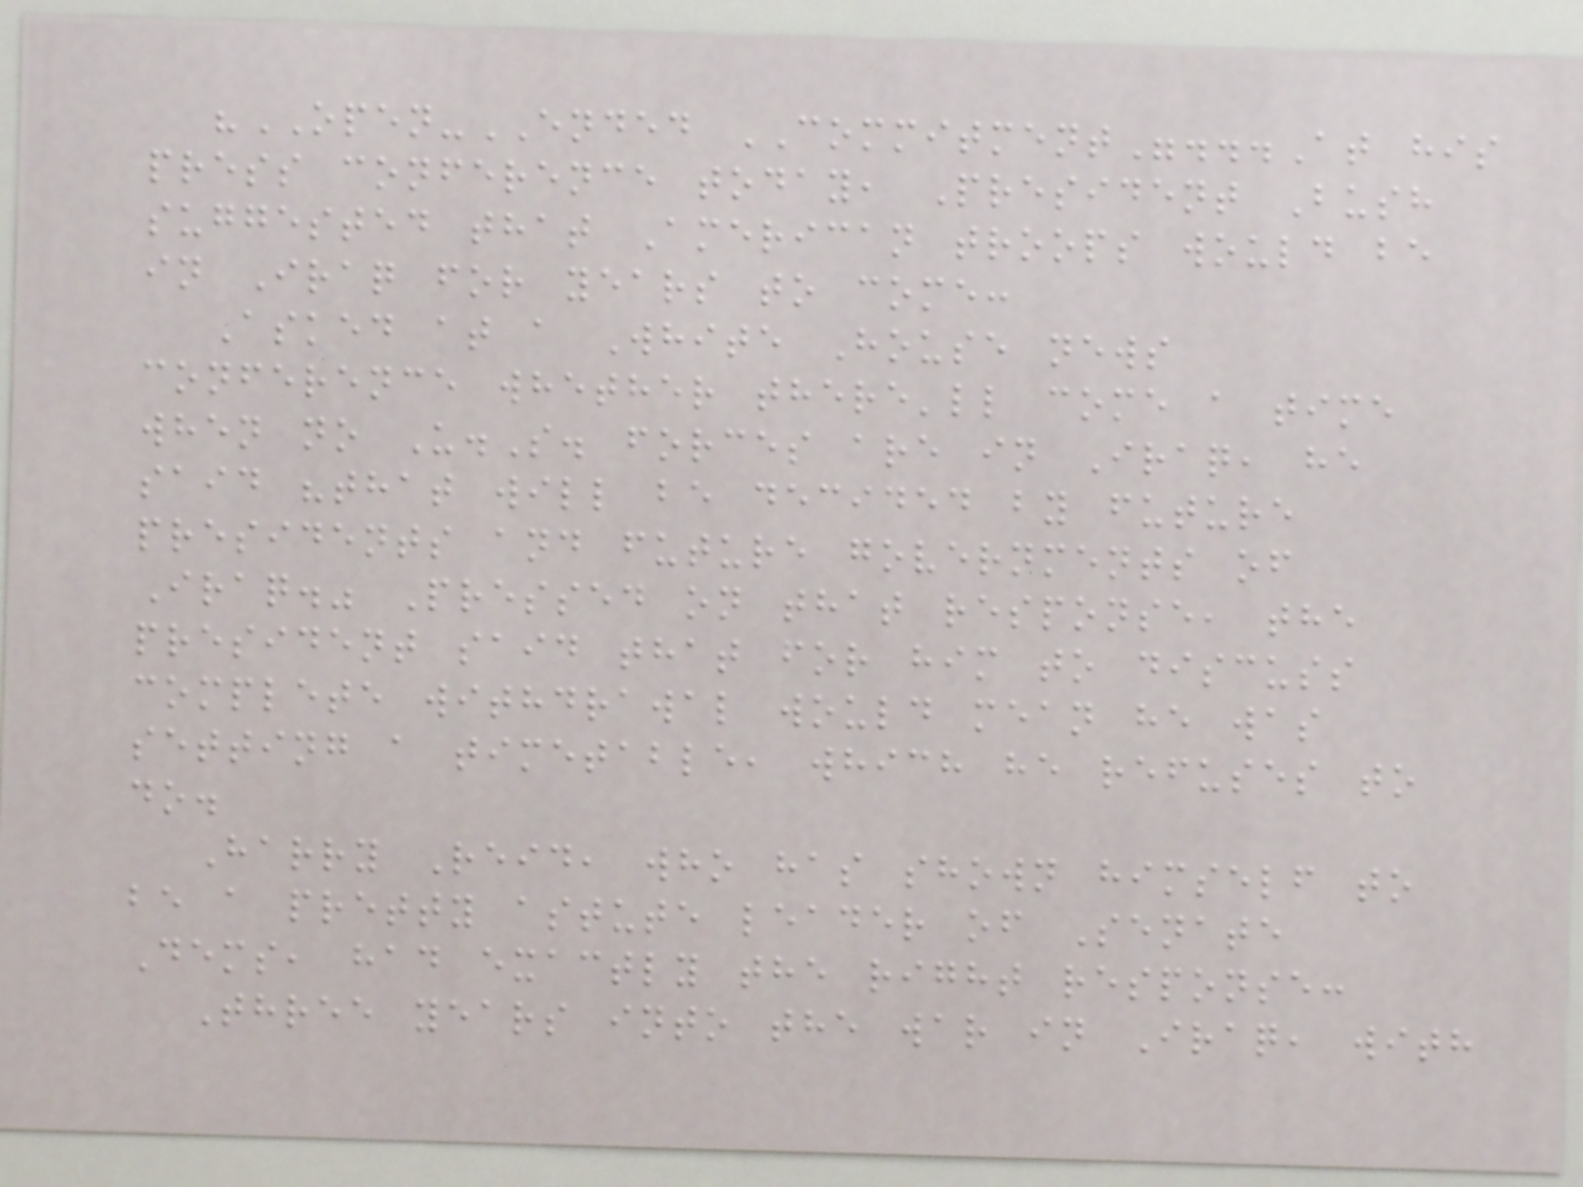"OPEN-ENDED COMMITMENT"...At his
press conference today, President Bush
suggested that American troops would be
in Iraq for years to come:
Asked at a White House news
conference whether there'll come a time
when no U.S. forces are in Iraq, he
said "that will be decided by future
presidents and future governments of
Iraq." Pressed on that response, the
president said that for him to discuss
complete withdrawal would mean he was
setting a timetable, which he refuses to
do.
Harry Reid, who has shown himself to
be a pretty astute leader of Senate
Dems, had exactly the right response:
Three years into the war in Iraq, with
